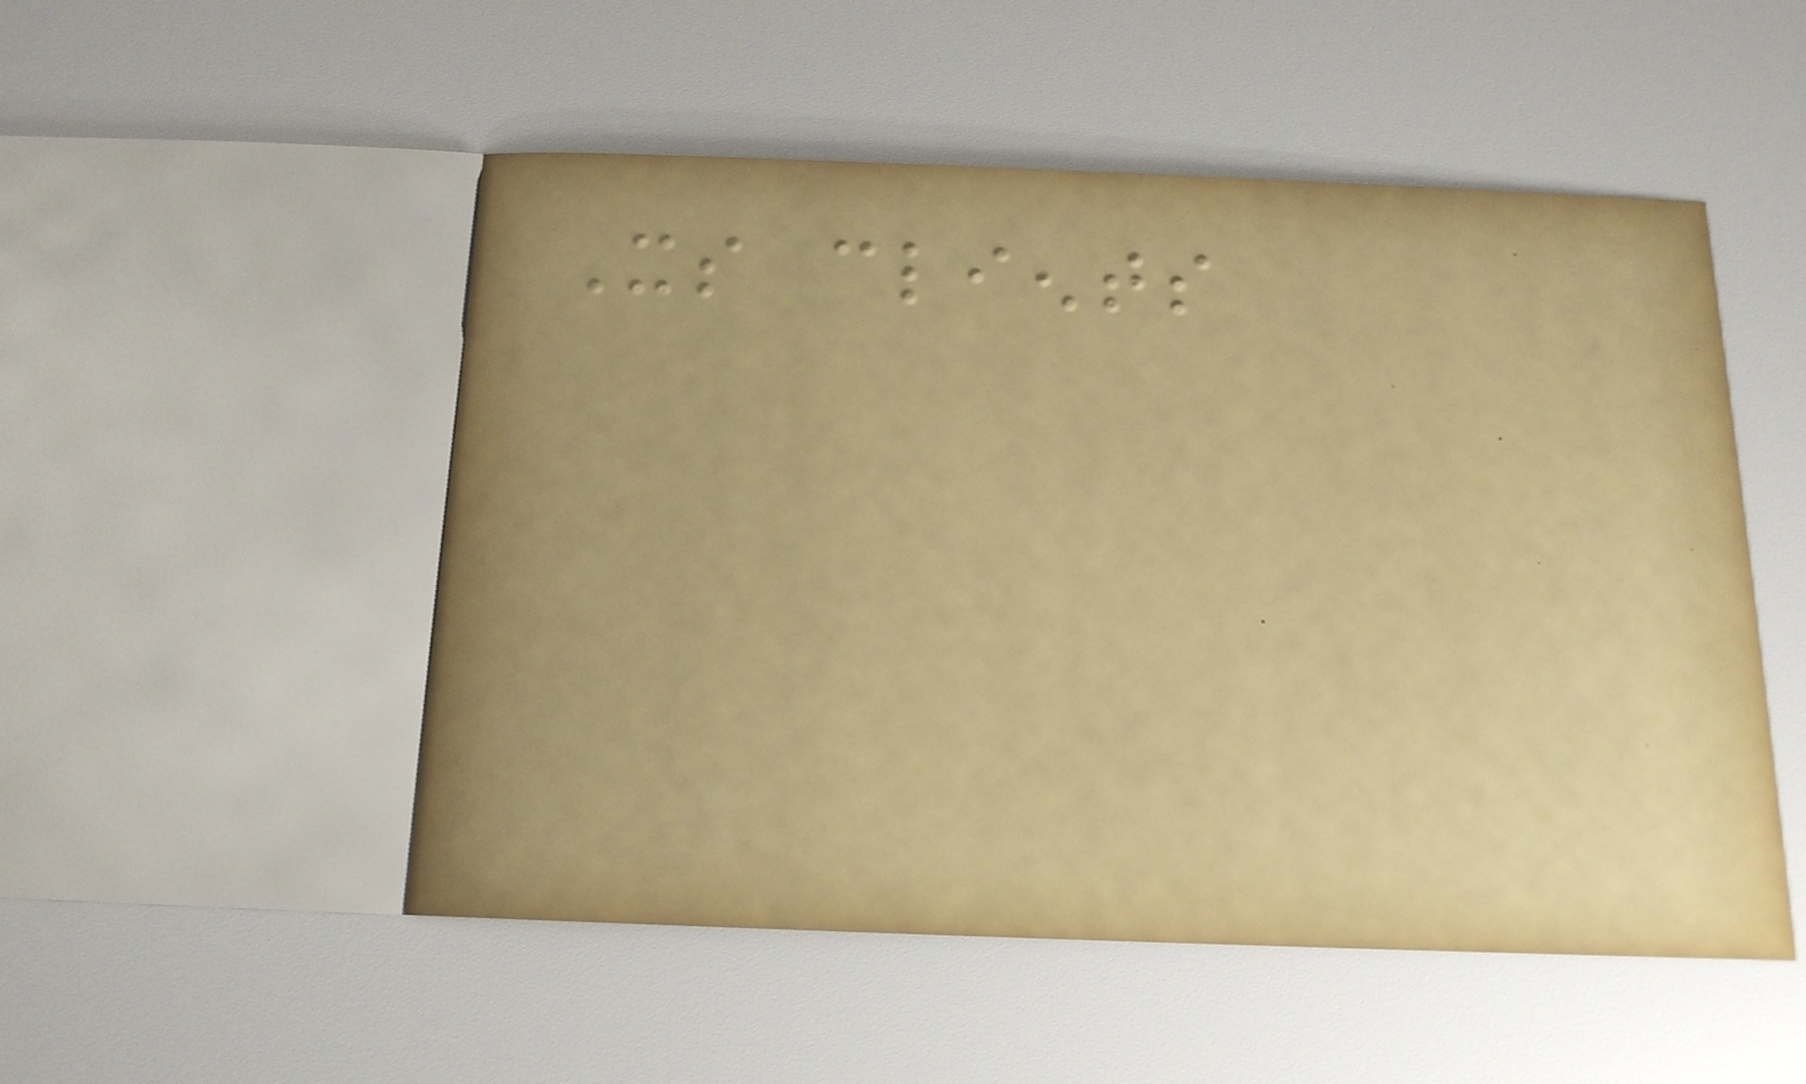Its clients
